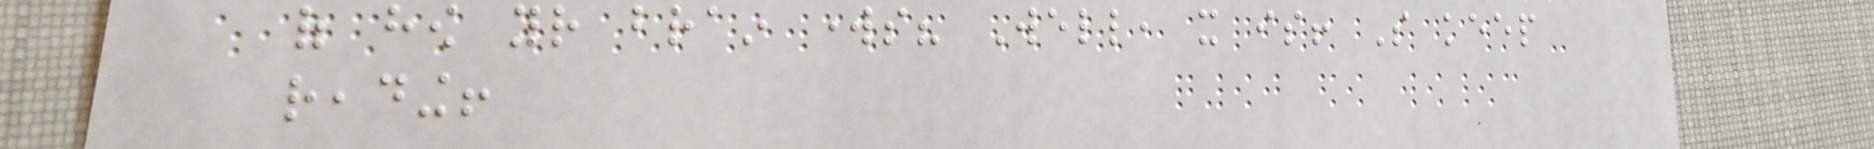of how your brain works? Well, it is! So keep
reading!
